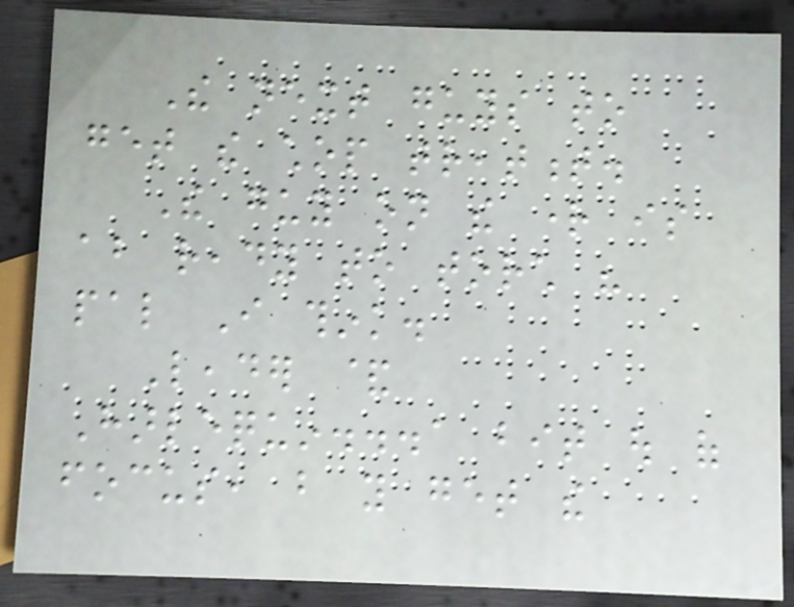The next guys to
get the chop treatment.
The guy on the right is
about ready to torch his
pal I think.
Leader &
Harlequin...a bit out of
focus, but you get the
